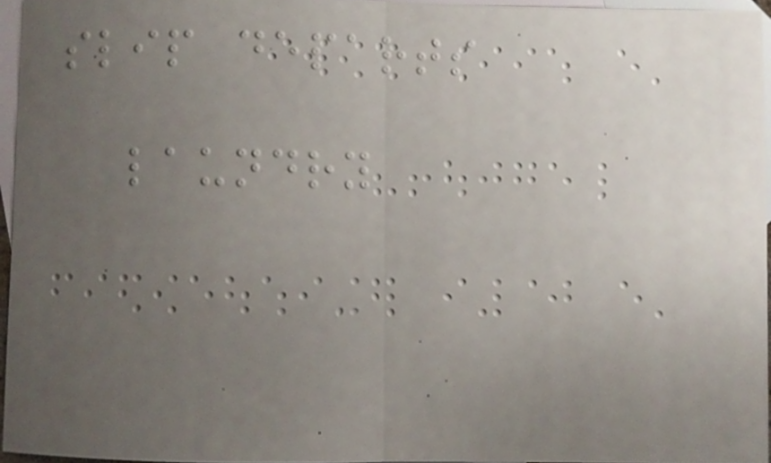slip departs
laundry
